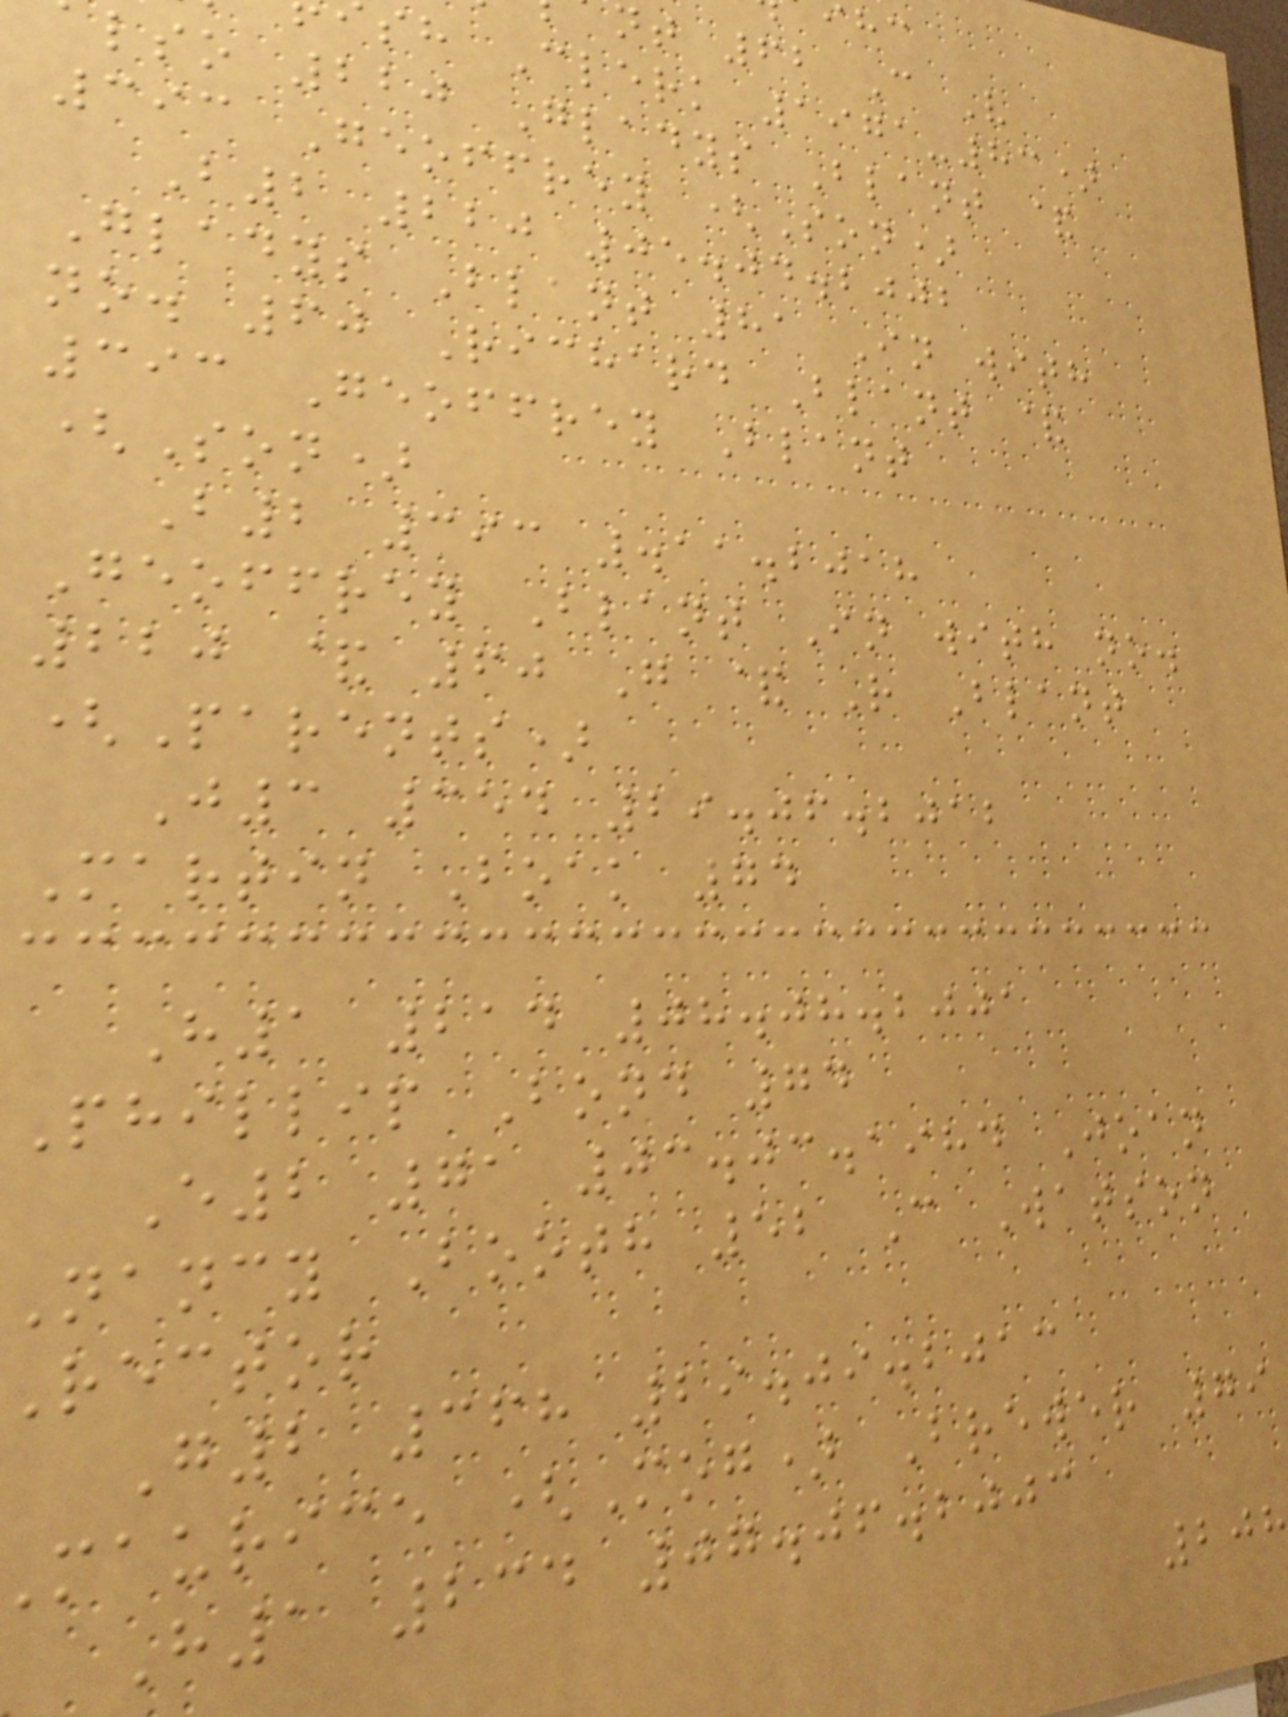nt 62 C V
sh Clerk 1971-83)
lso 220 Gladys Blant &
393 Geoffrey (Son)
B2 220 05.04.2002
Gladys Blant 81 In with
no. 60 Richard Blant &
393 Geoffrey Blant
(Son)
B2 393 .11.2018
Geoffrey Blant In with no.
220 & 60 G & R Blant
(Parents)
J3 354 29.06.2012
Martin Boak 74
H1 214 08.08.2001
Phillip Bond 74
E2 71 03.03.1984 Joan
Nancy Booth 52 C Watson
rector
G2 368 29.09.2013
maurice (Mog) Brewer 79
H1 234 07.06.2003
